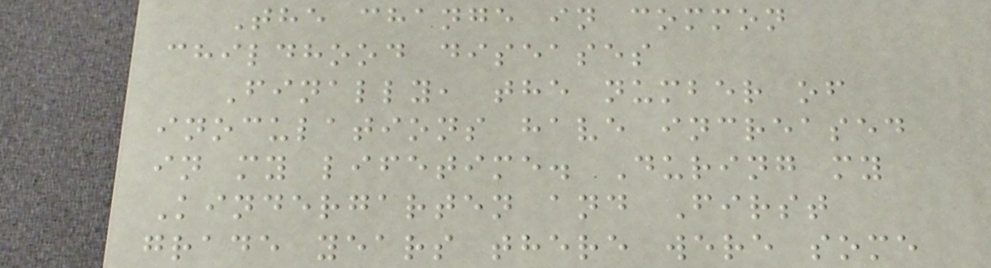The change in common
childhood diseases
Finally, the number of
inoculations have increased
in my lifetime. During my
Kindergarten and First
grade years there were some
